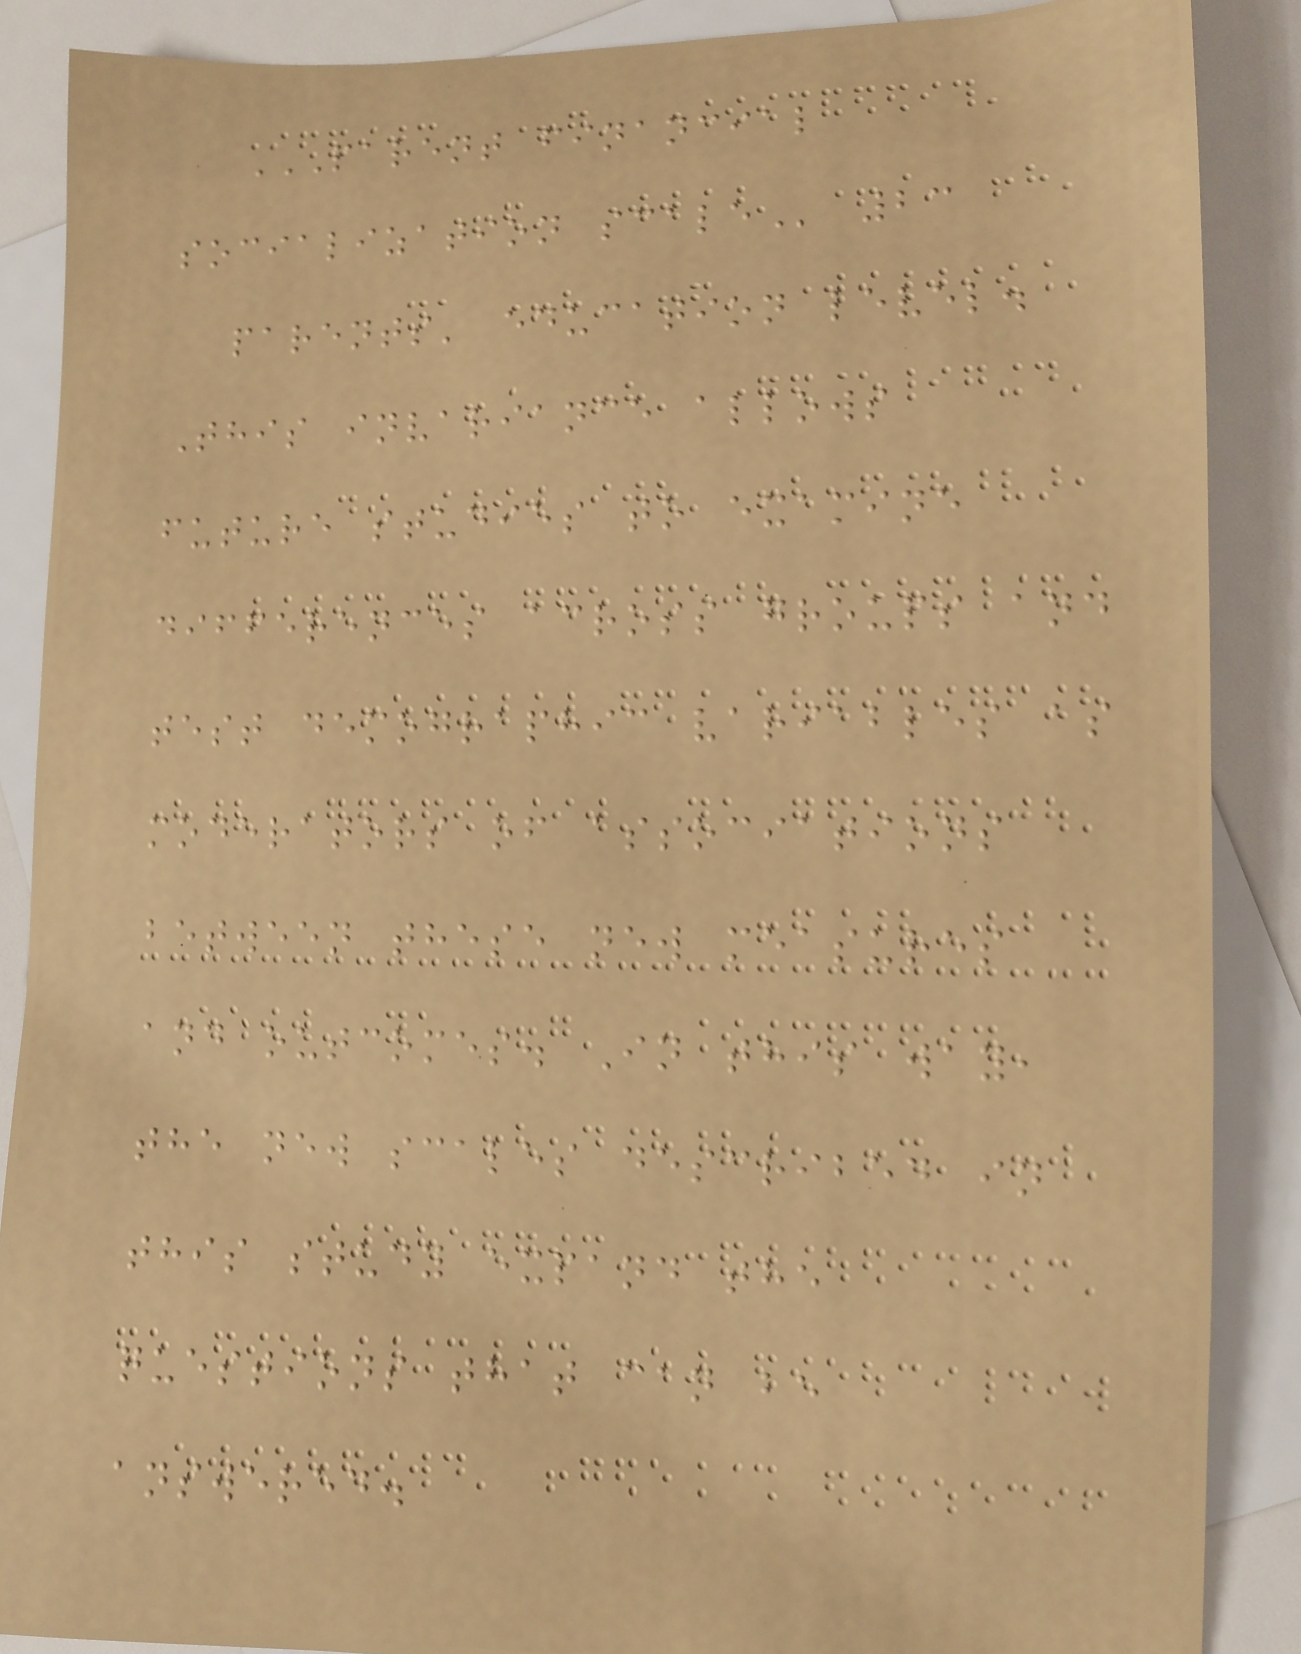PARENT FINANCIAL
SOCIALIZATION SCALE 23
parents' education level.
This invariance allows
future studies to examine
differences across groups and
test demographic variables as
moderators of associations
between these new measures
and outcomes. In this way,
the new scales described in
this study expand the
questions that can be
answered.
